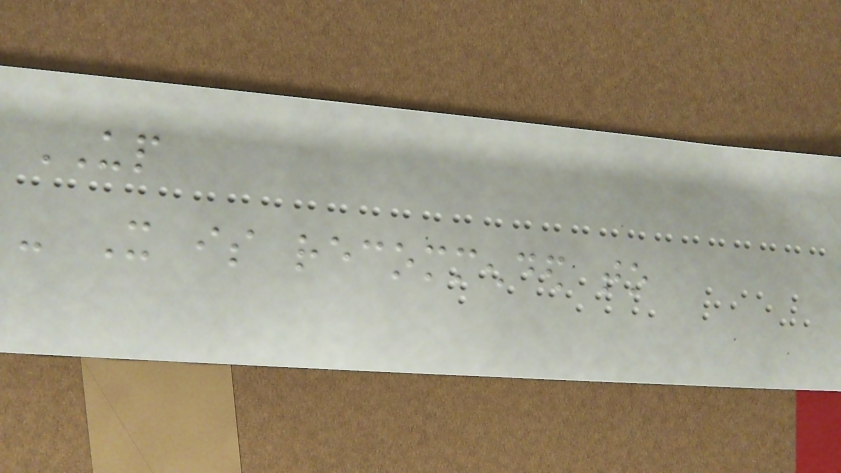UP
- It is recommended to
